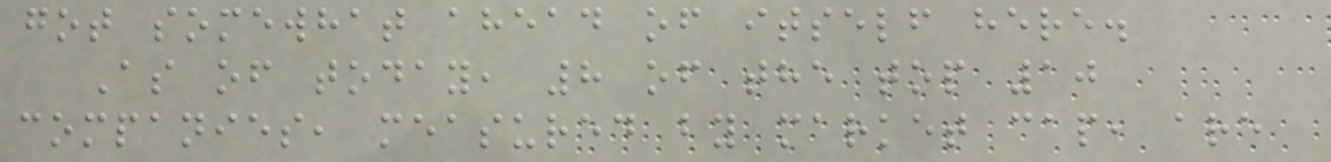got somewhat ahead of itself here.
As of today, 8 of the top 10
companies, measured by market cap, are
